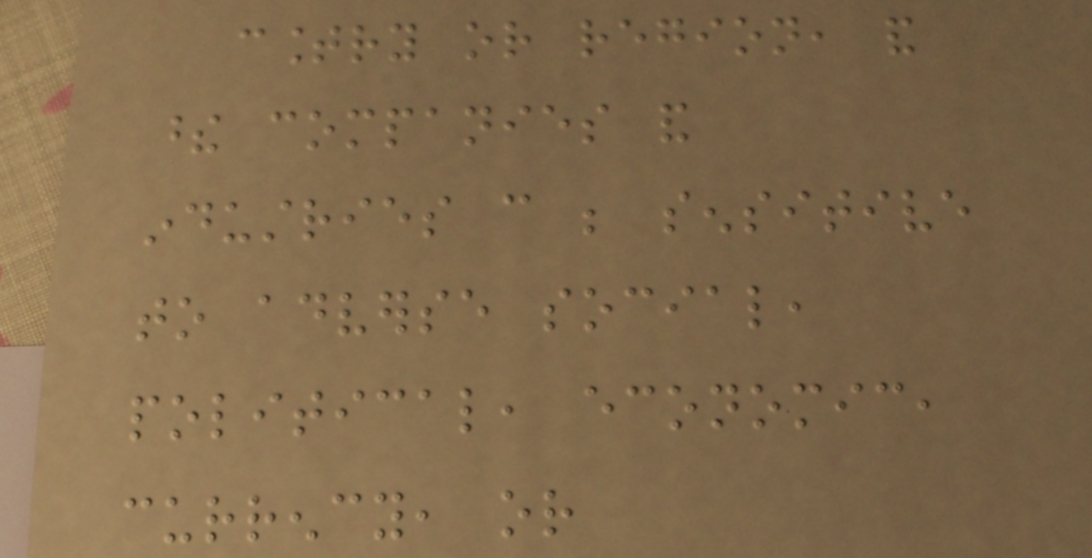country or region, and
these companies and
industries can be sensitive
to adverse social,
political, economic,
currency, or
